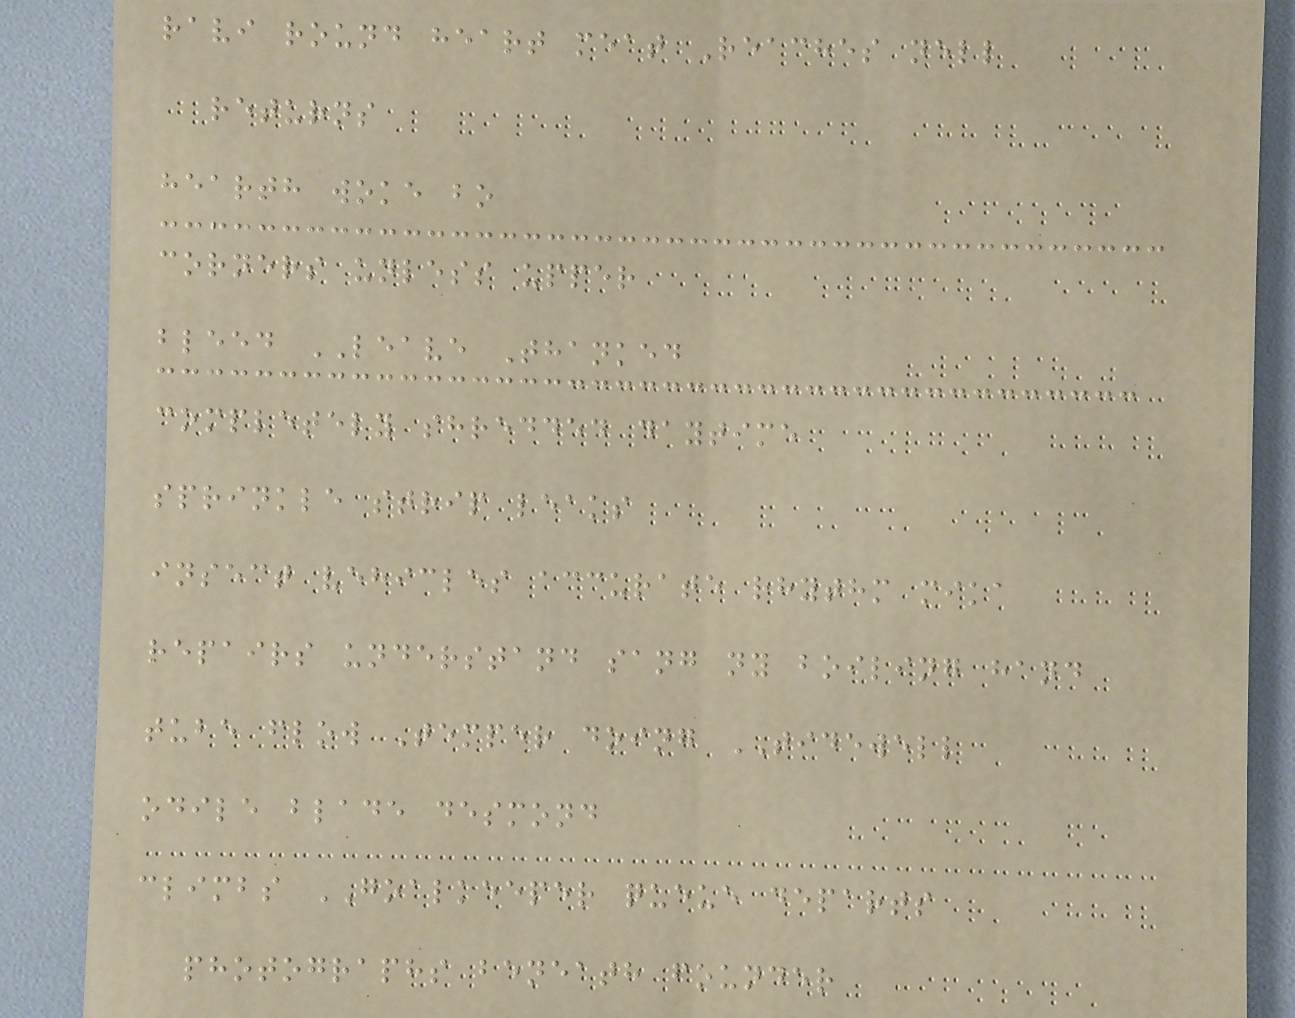ravi round heart meat Reaches nell
returns
hearth woke bo
corners unless upper
bleed LEAVE Thanked
completely shredded daytime
sprinkle strip leaks
insect vehicles accurate rhythm mika
repairs understand sang ny boiling hand
tube flow Temper doing TIDEWELL
odile blade desmond
climbs GOALKEEPER queue departs
photographs beneath founder
